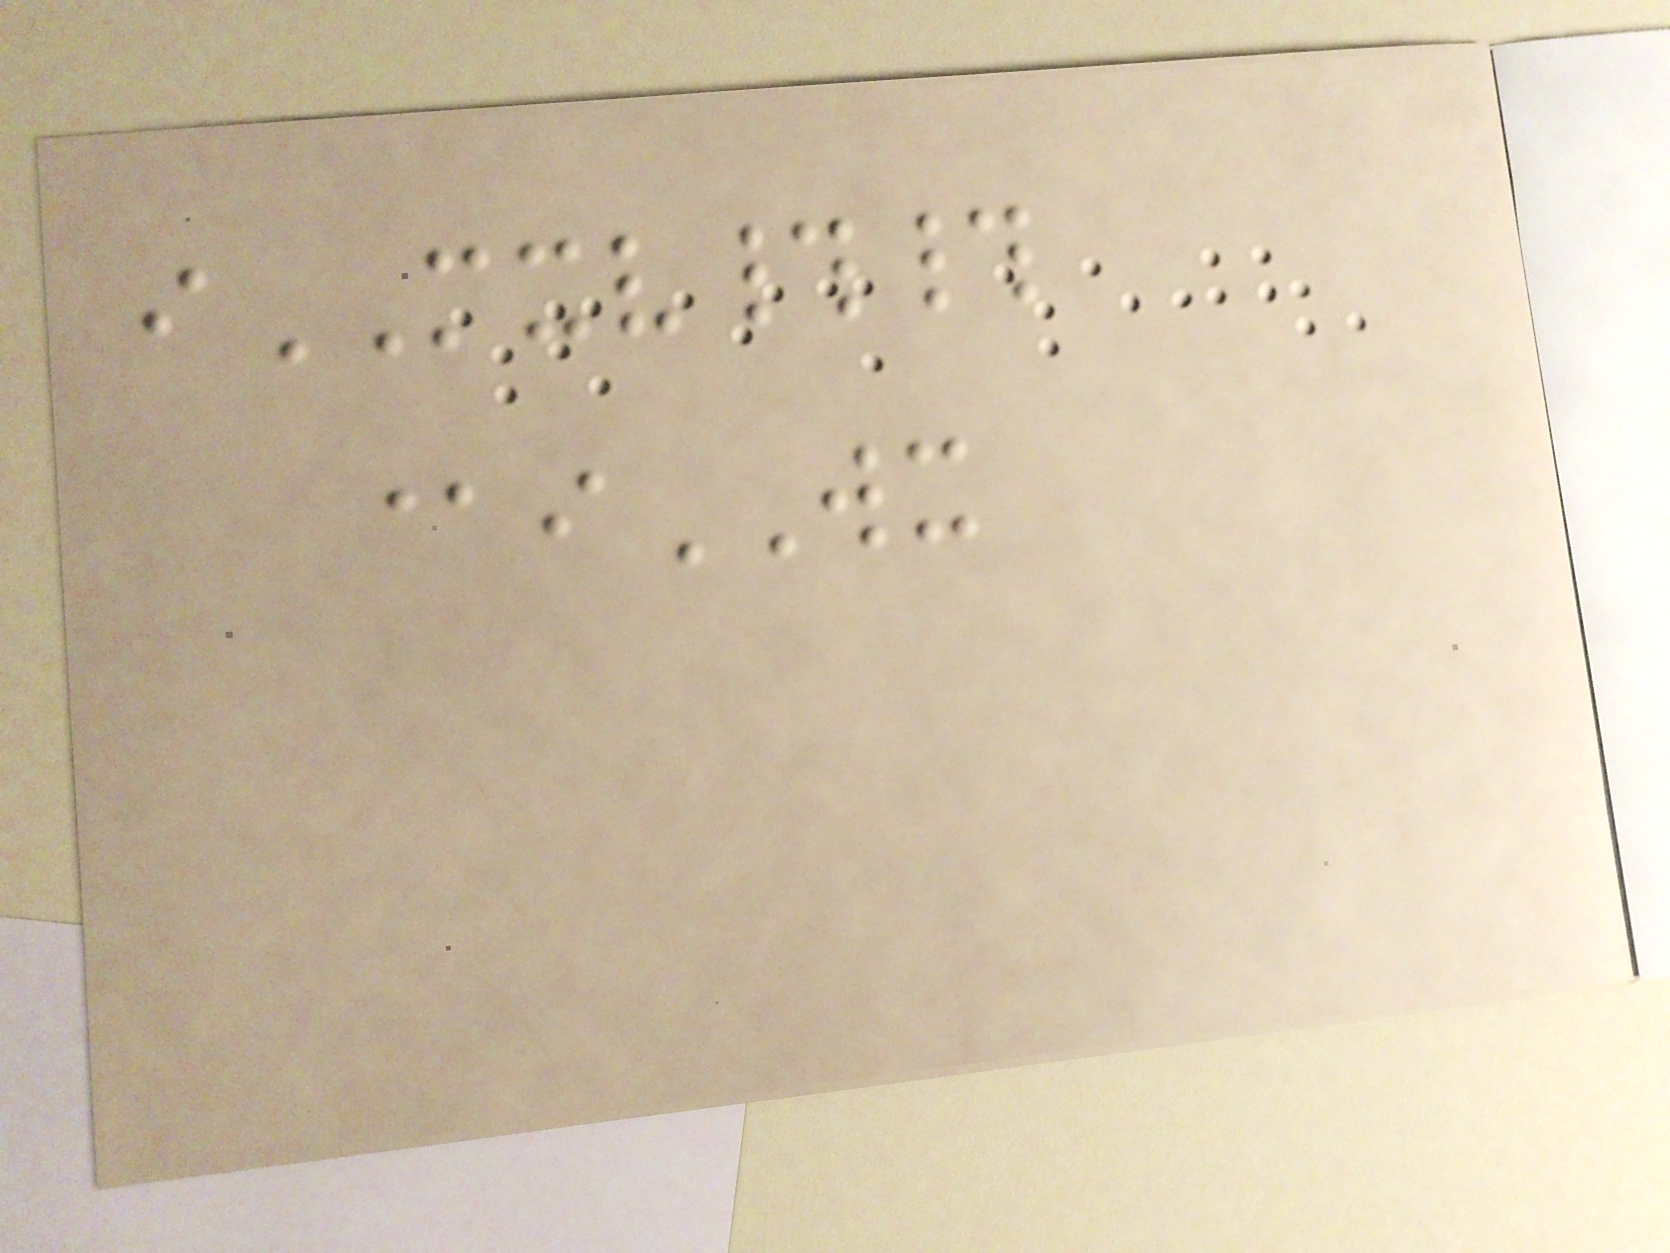iMXV##
@iWX
